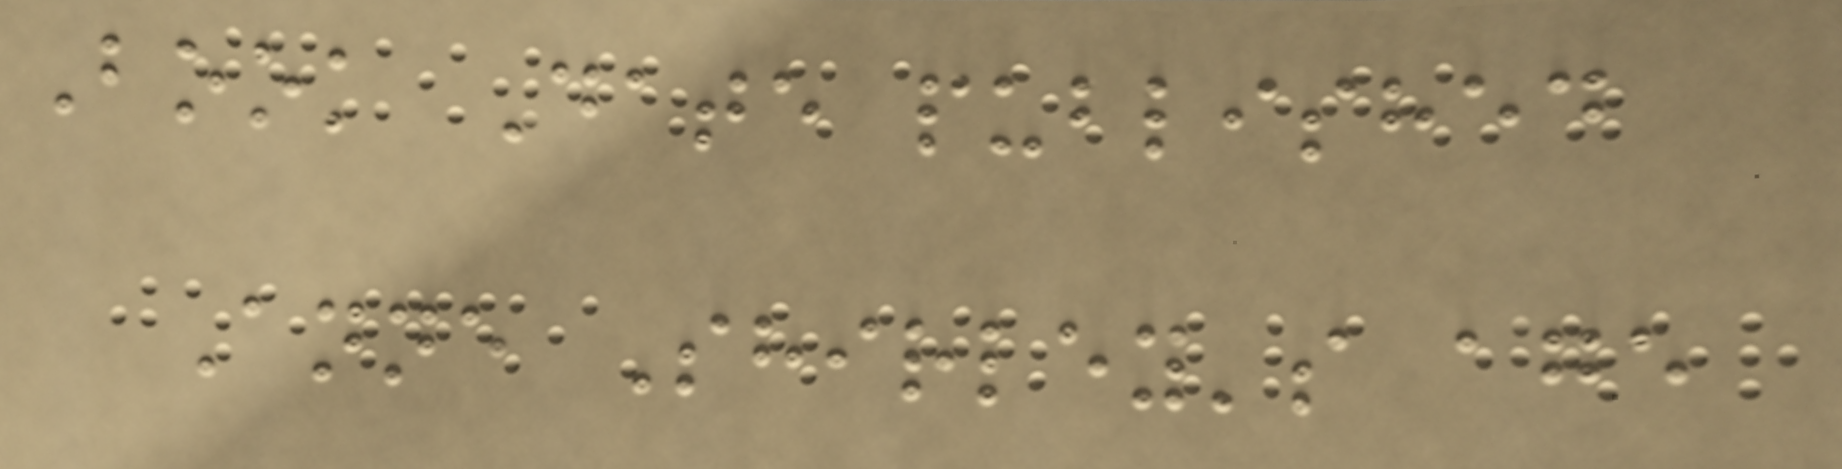Book Date published
Anne Shirley's age
